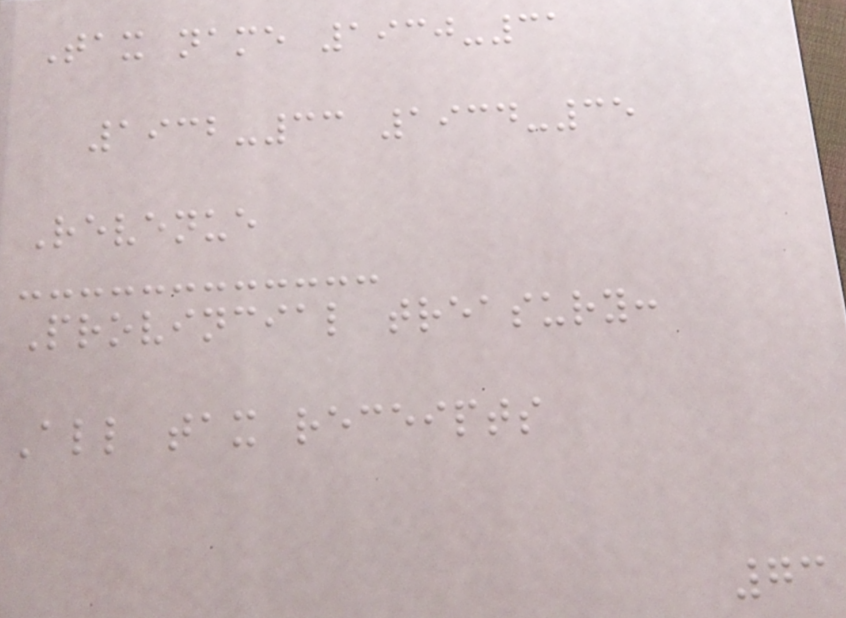Tax name 1930-31
1932-33 1934-35
Revenue
Provincial treasury:
All tax receipts
73
